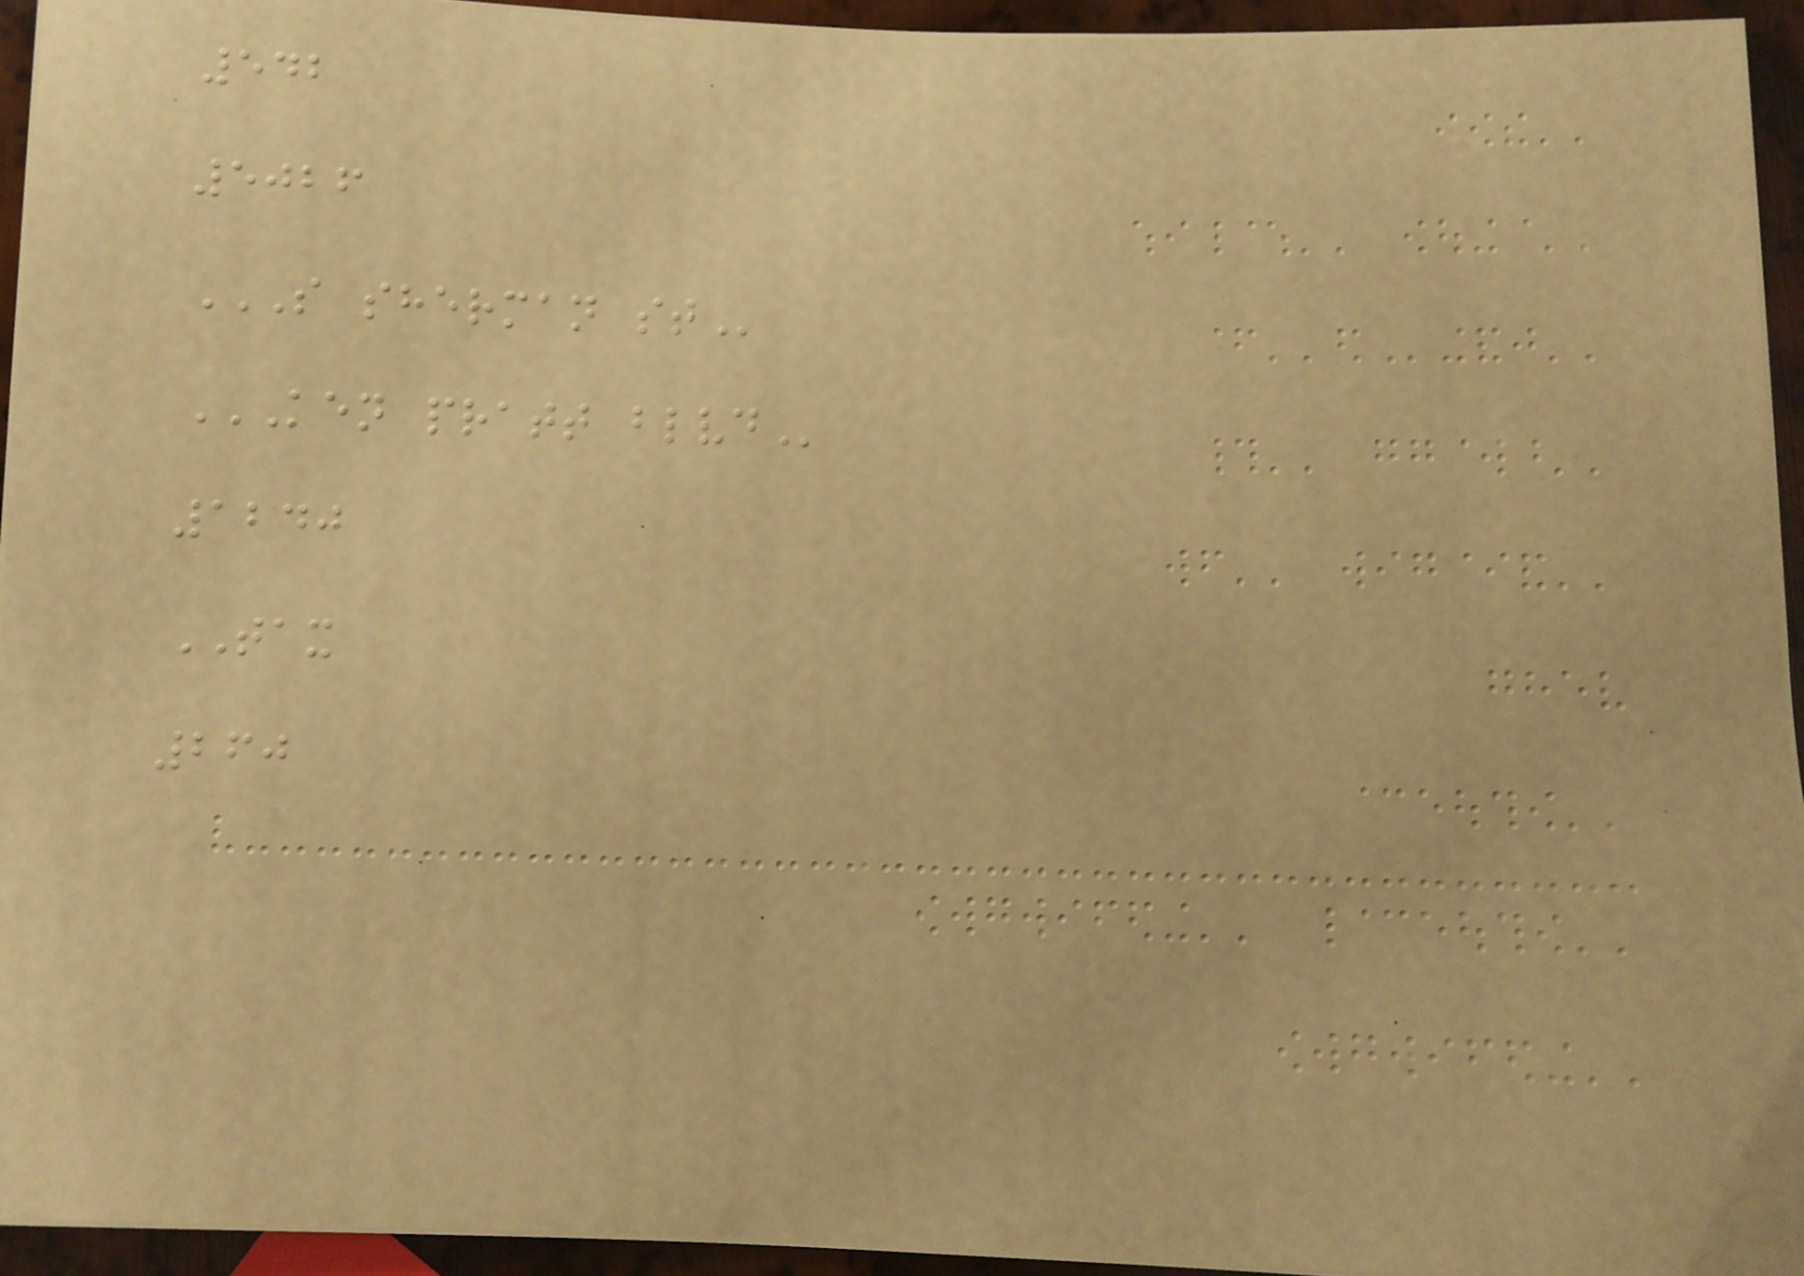542
5026
S SHERMAN ST
KEN PRATT BLVD
1240
TAX
260
